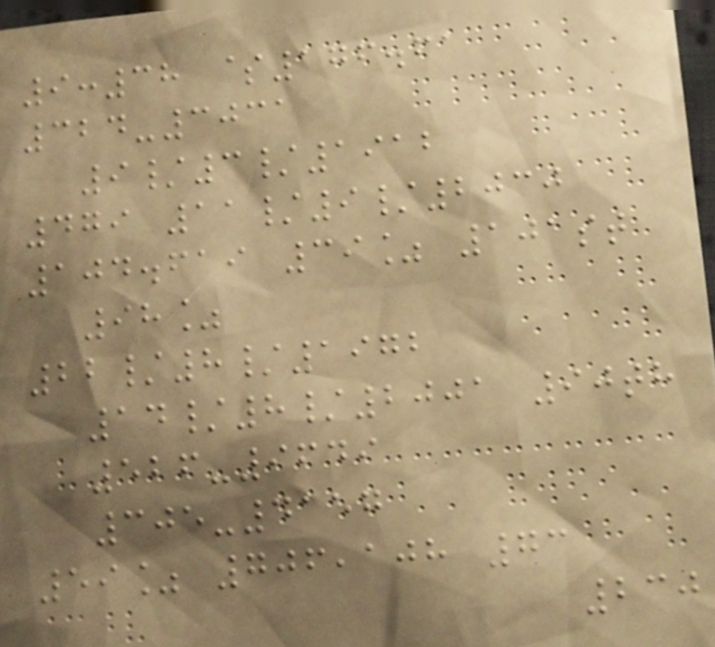9:38 $176.61
324-3031
9/3/1912
479 11/9/2030
104.619 39% 101st
98%
22/8/1972
14/8/2001 90th
526-9649
305-4157
59% 706,108 73
230
